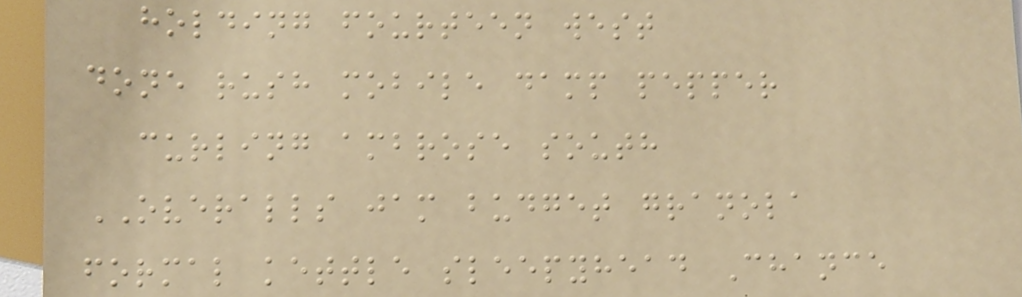holding fourteen west
done rush mobile damp pepper
curling ambrose south
OVERALLS jam budget granola
formal kettle sleepyhead Chance
